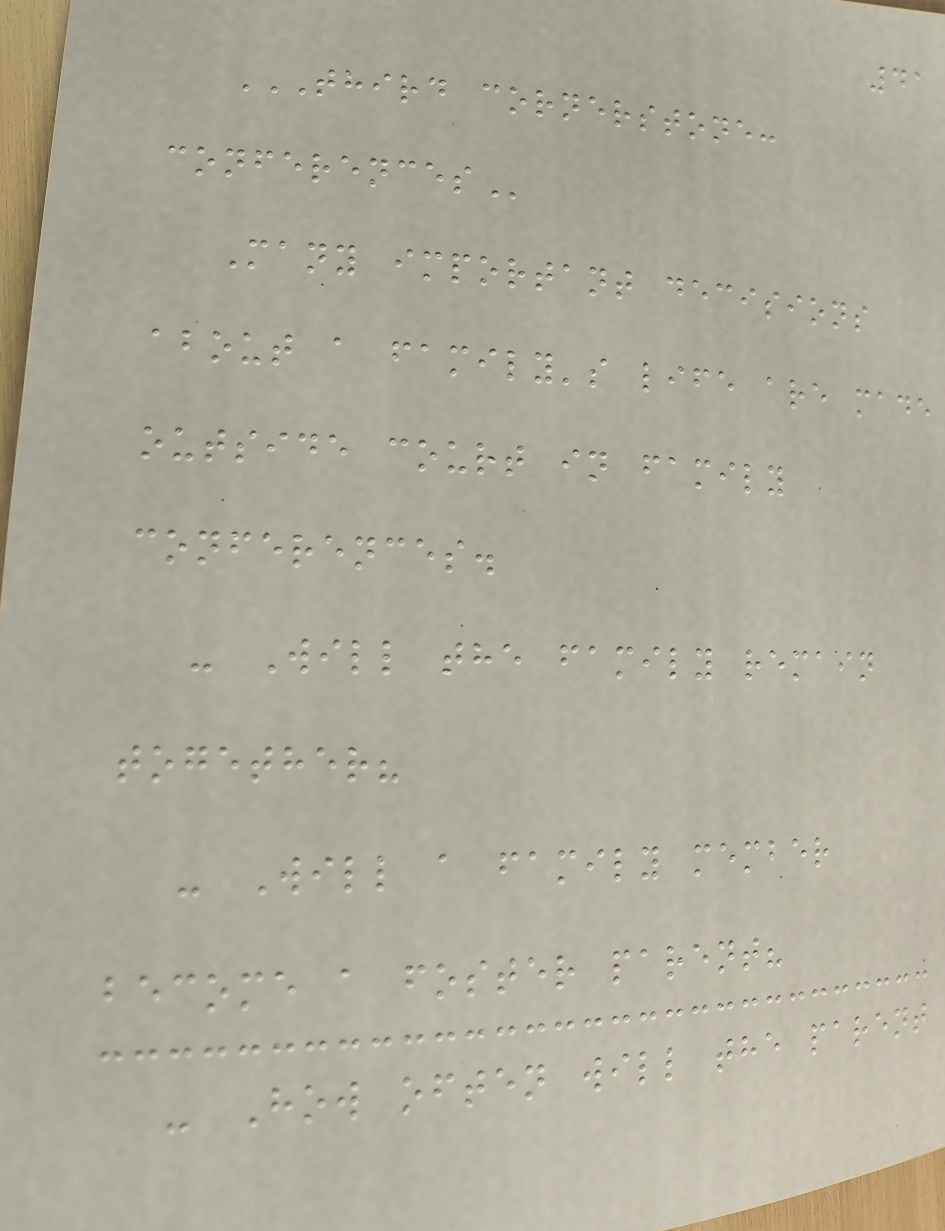41
THIRD CORNERSTONE:
CONFERENCES
Many important decisions
about a family's life are made
outside court in family
conferences.
- Will the family remain
together?
- Will a family member
become a foster parent?
- How often will the parent
